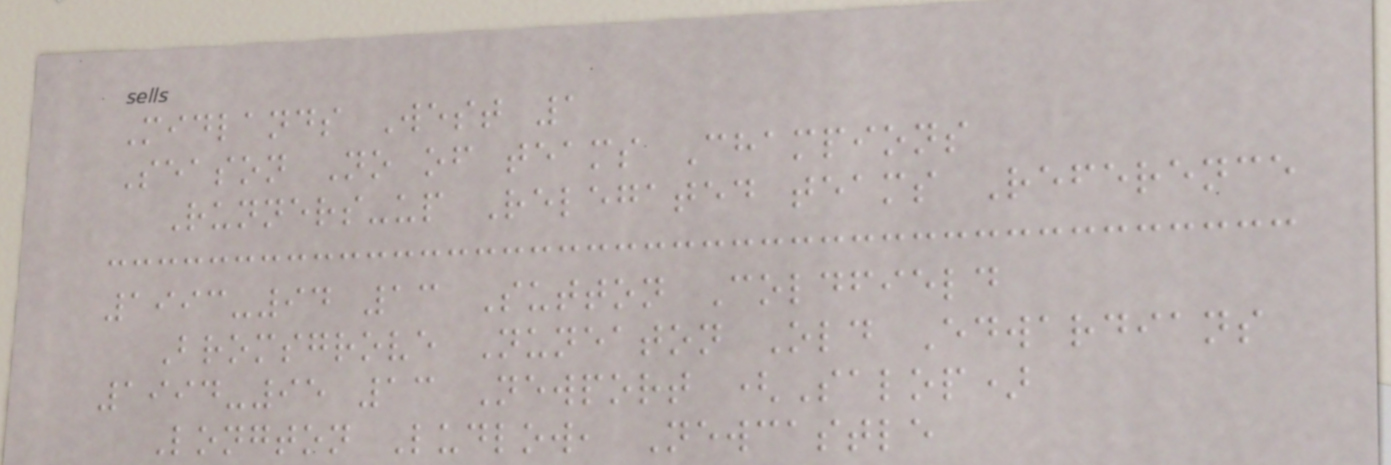Midlands West 1
Season No of teams Champions
Runners-up Relegated teams Reference
1993-94 13 Sutton Coldfield
Bromsgrove Nuneaton Old Edwardians
1994-95 13 Newport (Salop)
Longton Ludlow, Newcastle
